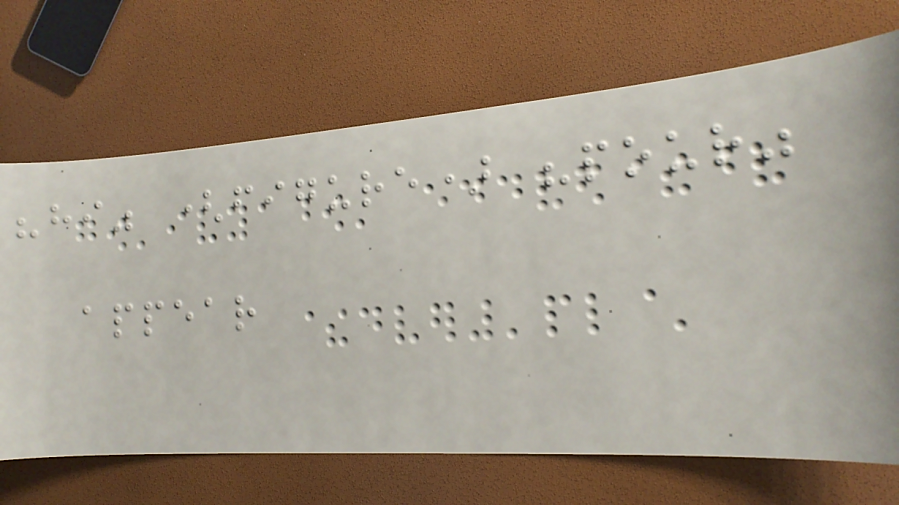"hi" (figure) "pour"
appear
